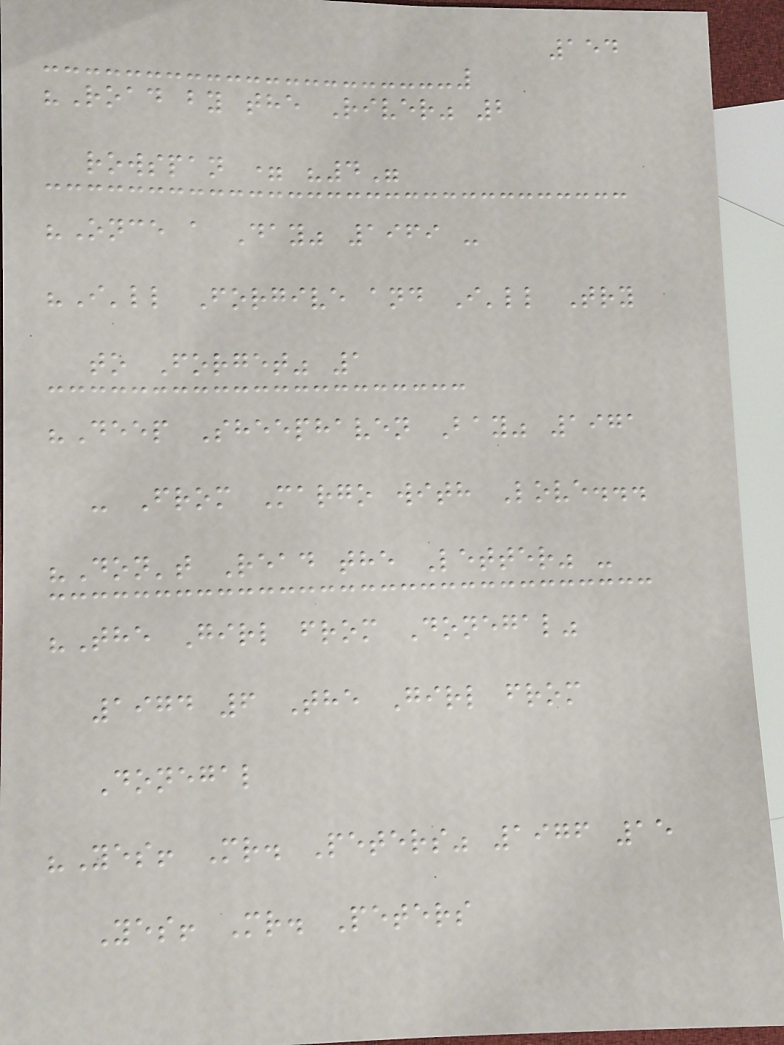154
"Road by the River" 2
rowspan = "4"
"Once a Day" 1969 -
"I'll Forgive and I'll Try
to Forget" 1
"Deep Sheephaven Bay" 1971
- From Margo with Love...
"Don't Read the Letter" -
"The Girl from Donegal"
1974 6 The Girl from
Donegal
"Yes! Mr. Peters" 1976 15
Yes! Mr. Peters
